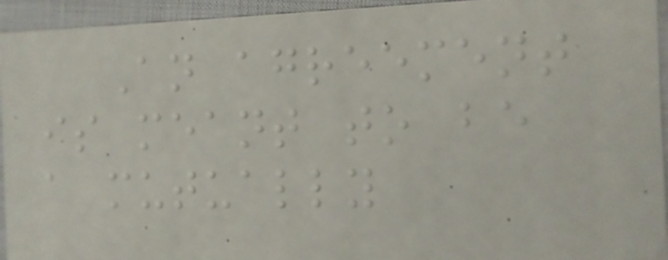An agreement
is meant to be
a mutually
